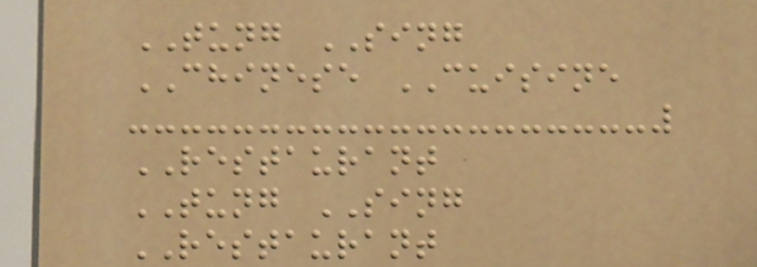TUNG SING
CHINESE CUISINE
RESTAURANT
TUNG SING
RESTAURANT
